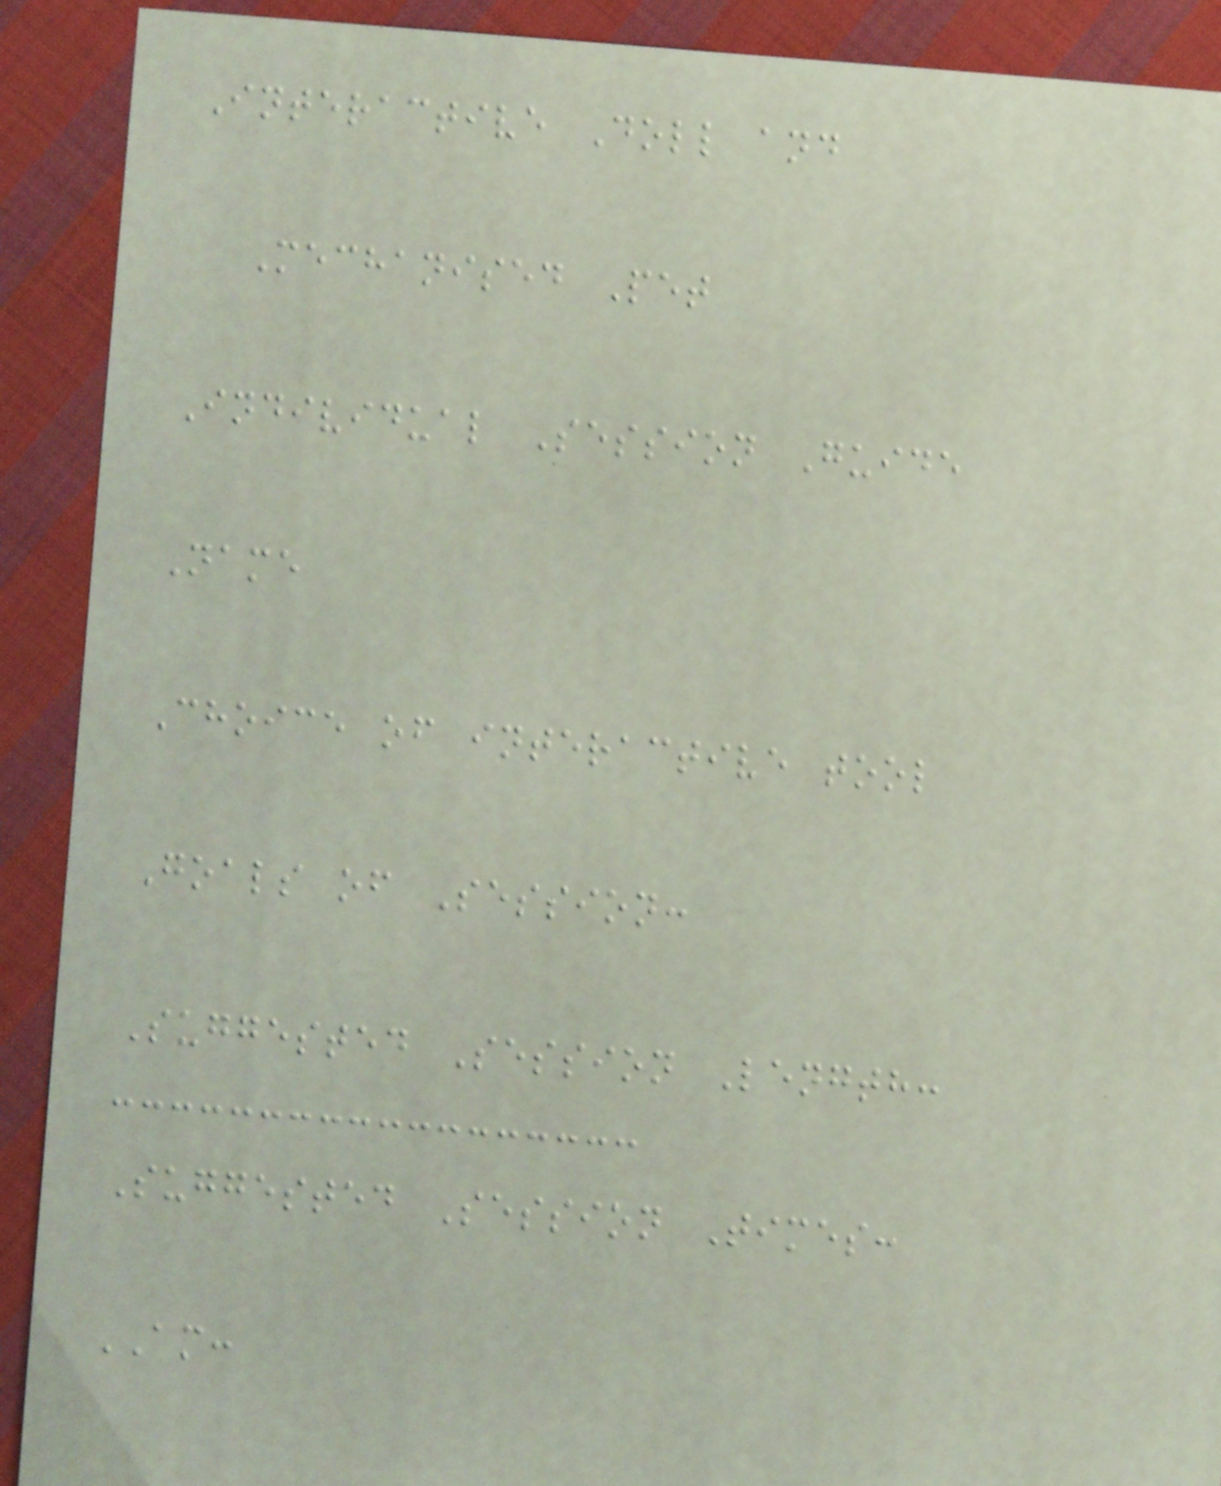Interactive Doll and
Mechanised Pet
Individual Session Guide
Name
Choice of interactive tool
Goals of Session:
Suggested Session Length:
Suggested Session Times:
AM:
